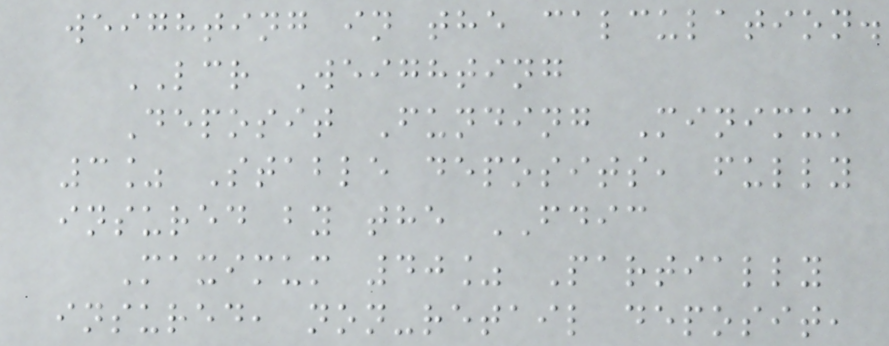weighting in the calculation.
LCR Weighting
Deposit Funding Minimum
3% Stable deposits, fully
insured by the FDIC
Maximum 40% Partially
insured, non-retail deposit,
